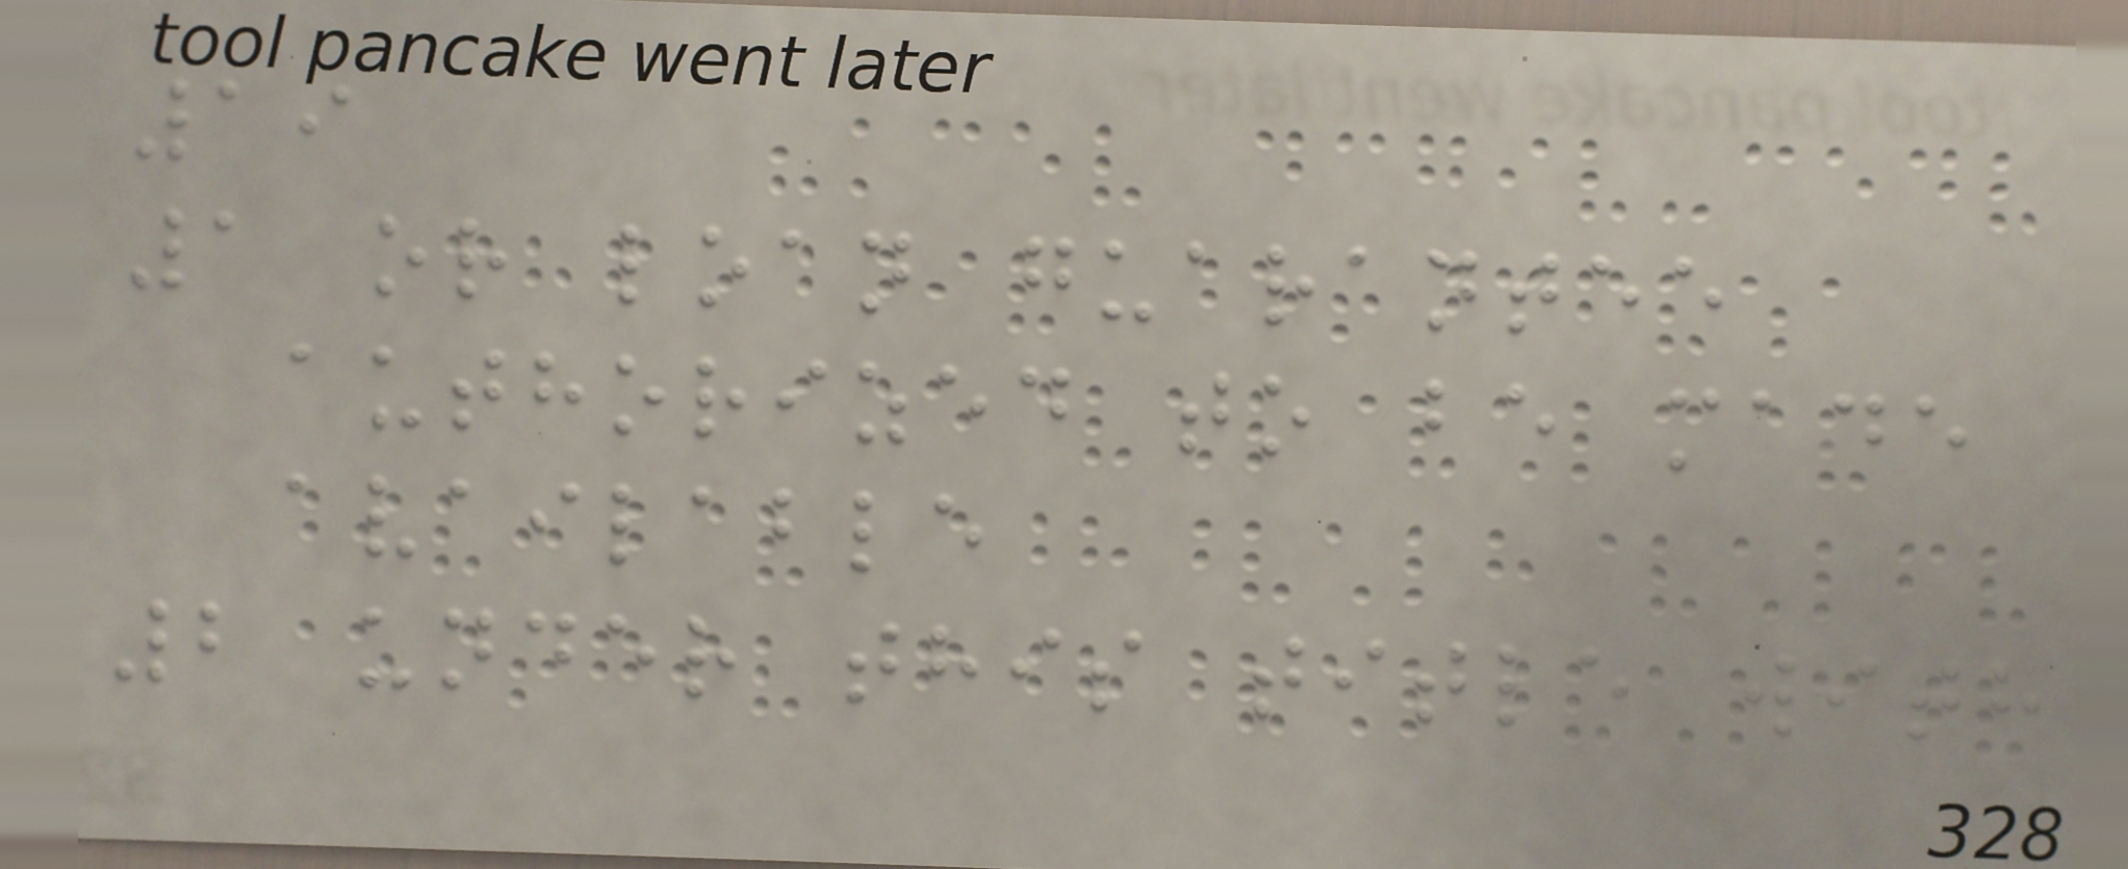19
1 or loan guarantee
authorized to be made
available
2 under this title with
